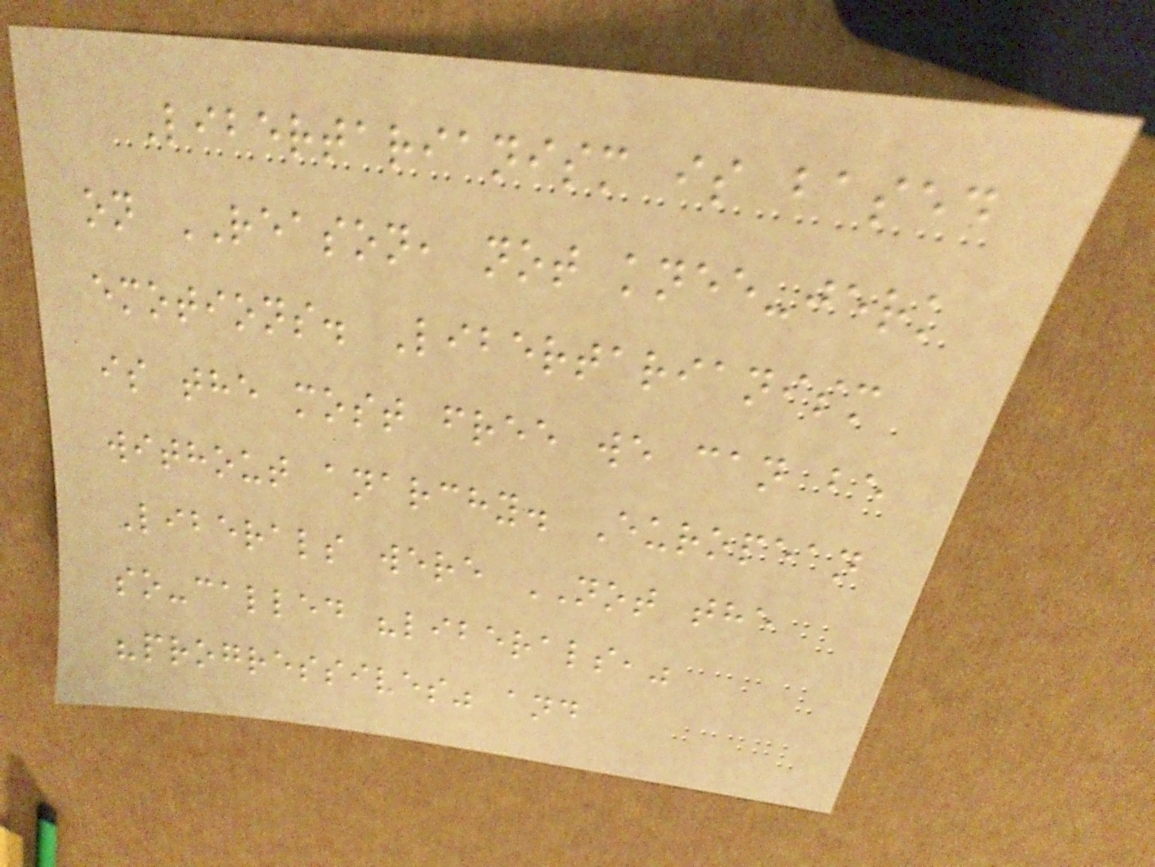Libertarianism is based
on REASON, not knee-jerk
emotions. Libertarianism
is the most free we can be
without anarchy. European
Liberals were NOT the
so-called "liberals,"
"progressives" and
